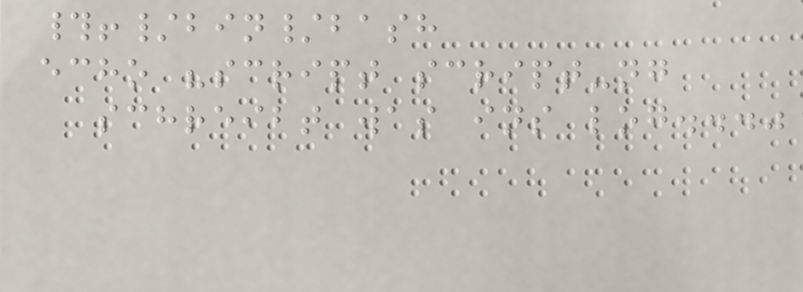#!/bin/bash
echo "script script-ng
schreibt was ins log..."
